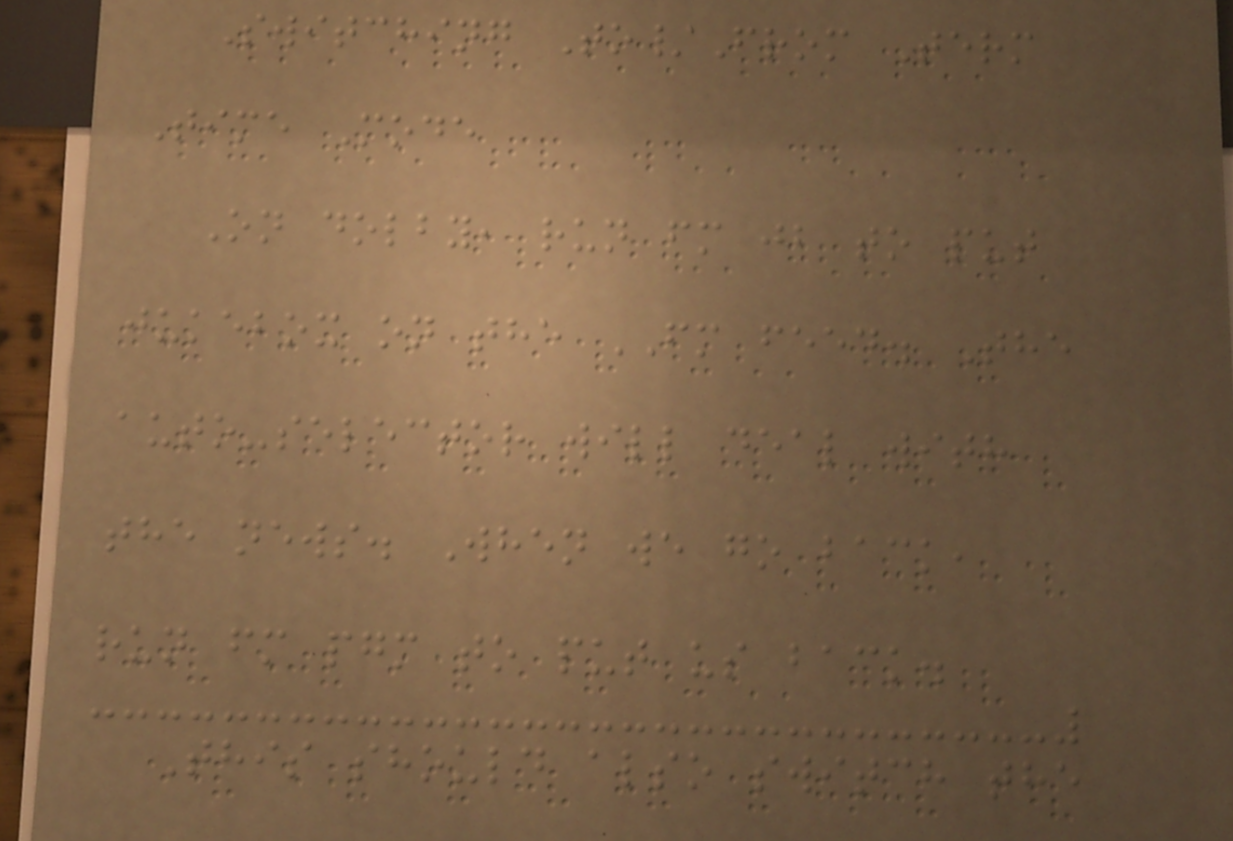Switching To/From Term
Time Mode
On dolby, run fm jb to put
jukebox on the FM feed. The
auto-selector will deal with
the news. When we go back,
run fm pgm to put us back.
This should also switch the
